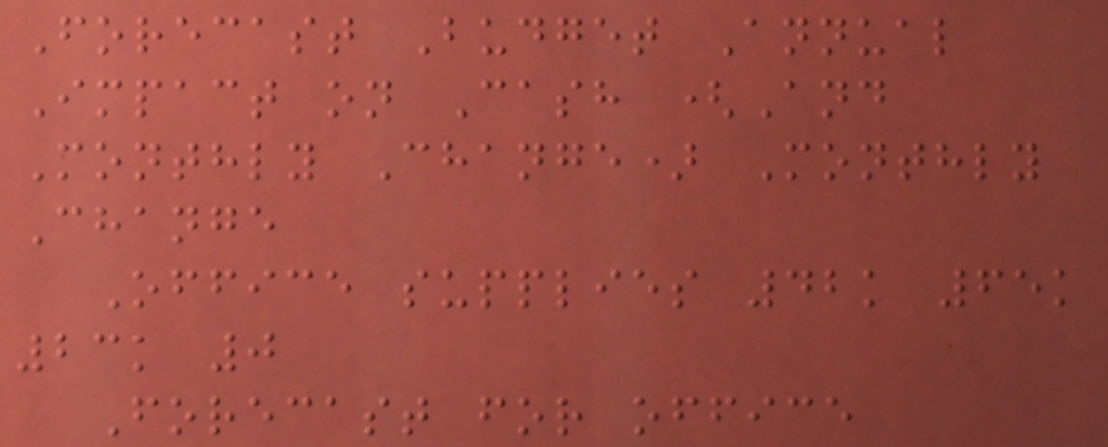Forecast Budget Annual
Impact on Cash (And
Monthly Change) Monthly
Change
Office supplies 42k 65k
23k 0
Forecast for office
